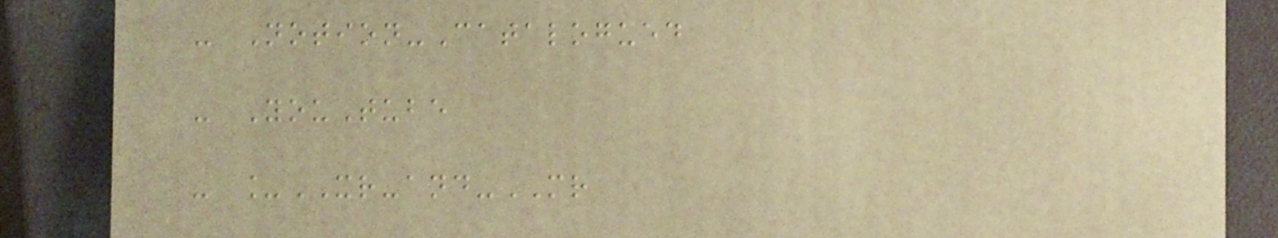- Notion-Catalogued
- YouTube
- _XR-and-MR
